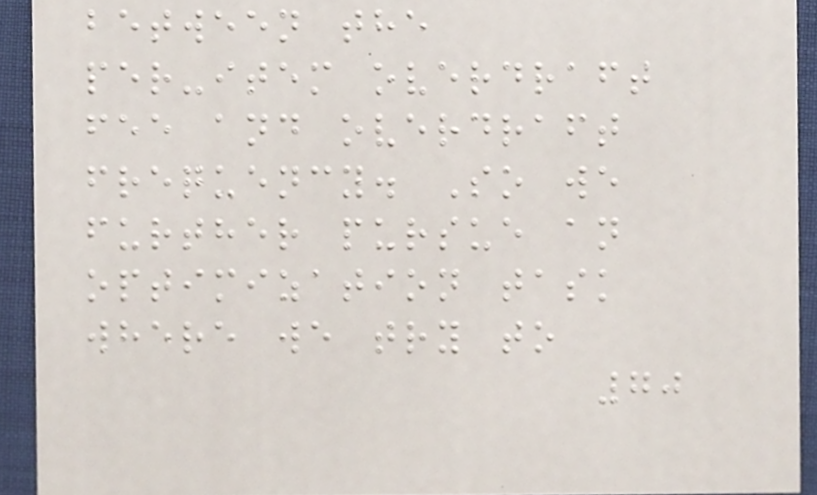between the
per-item overdraft
fee and overdraft
frequency. So we
further pursue an
optimization task
where we try to
70
